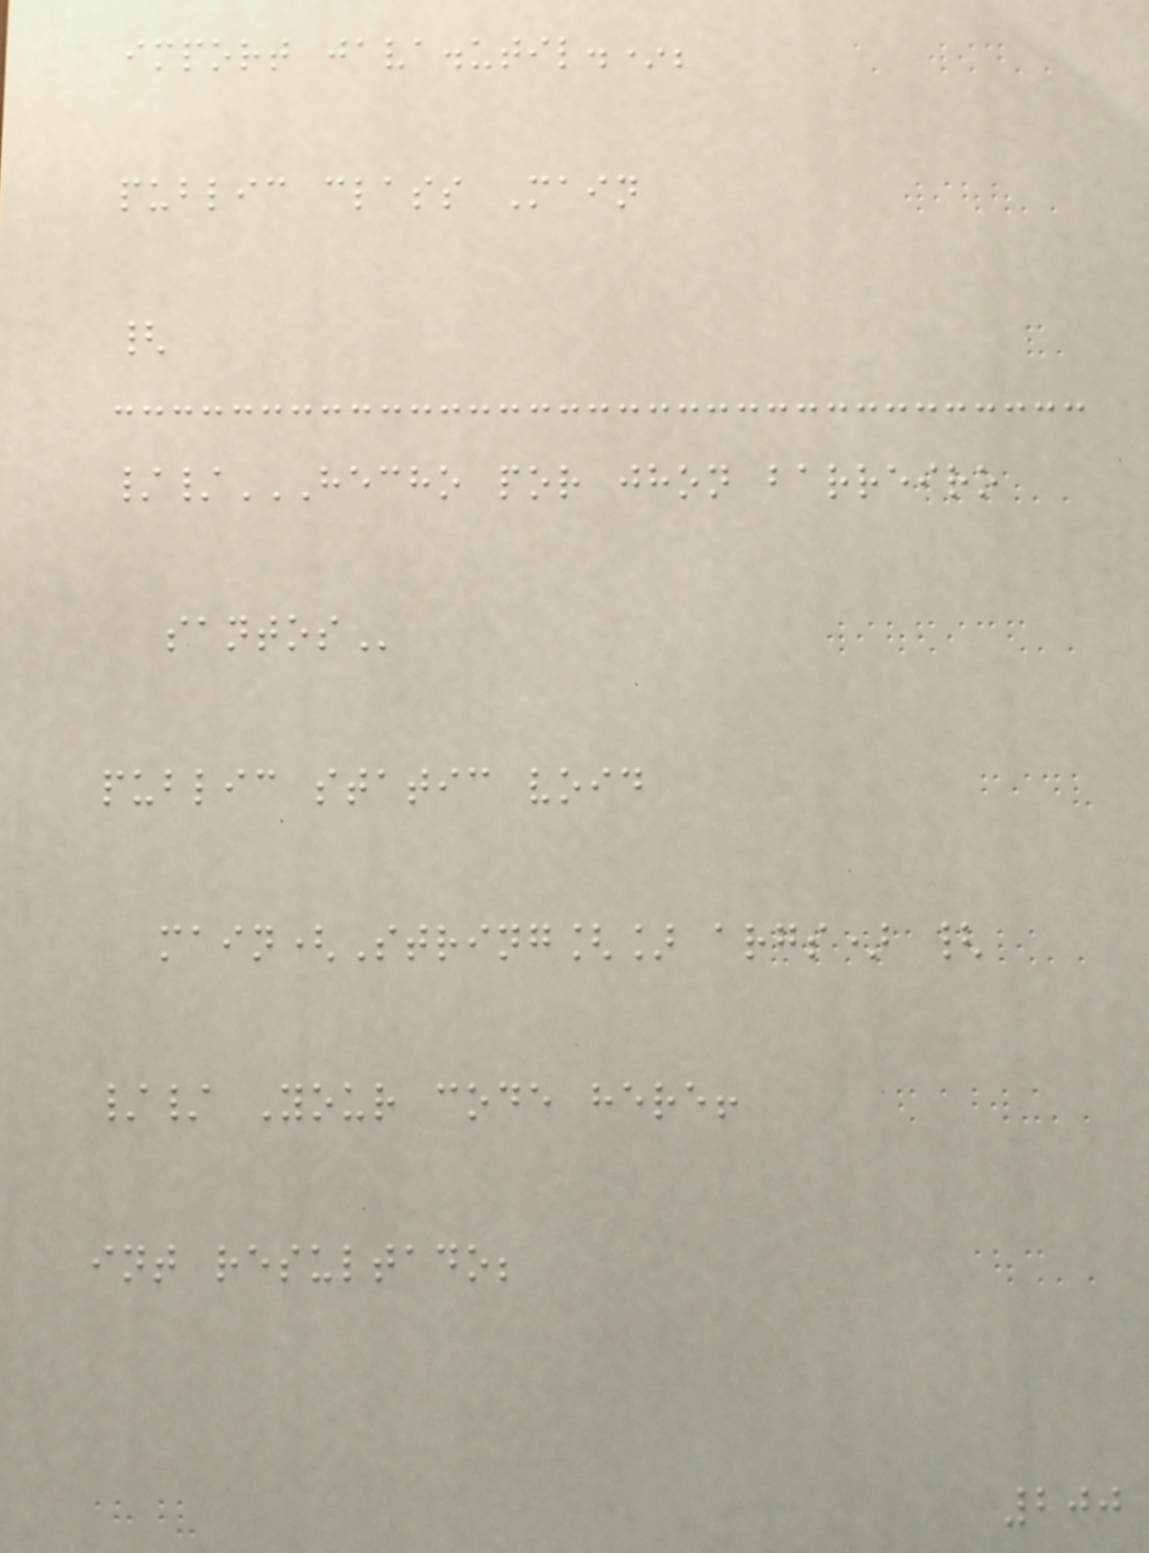import java.util.*;
public class Main
{
//HECHO POR JHON BARREIRO
SANTOS
public static void
main(String[] args) {
// Your code here!
int resultado;
200
